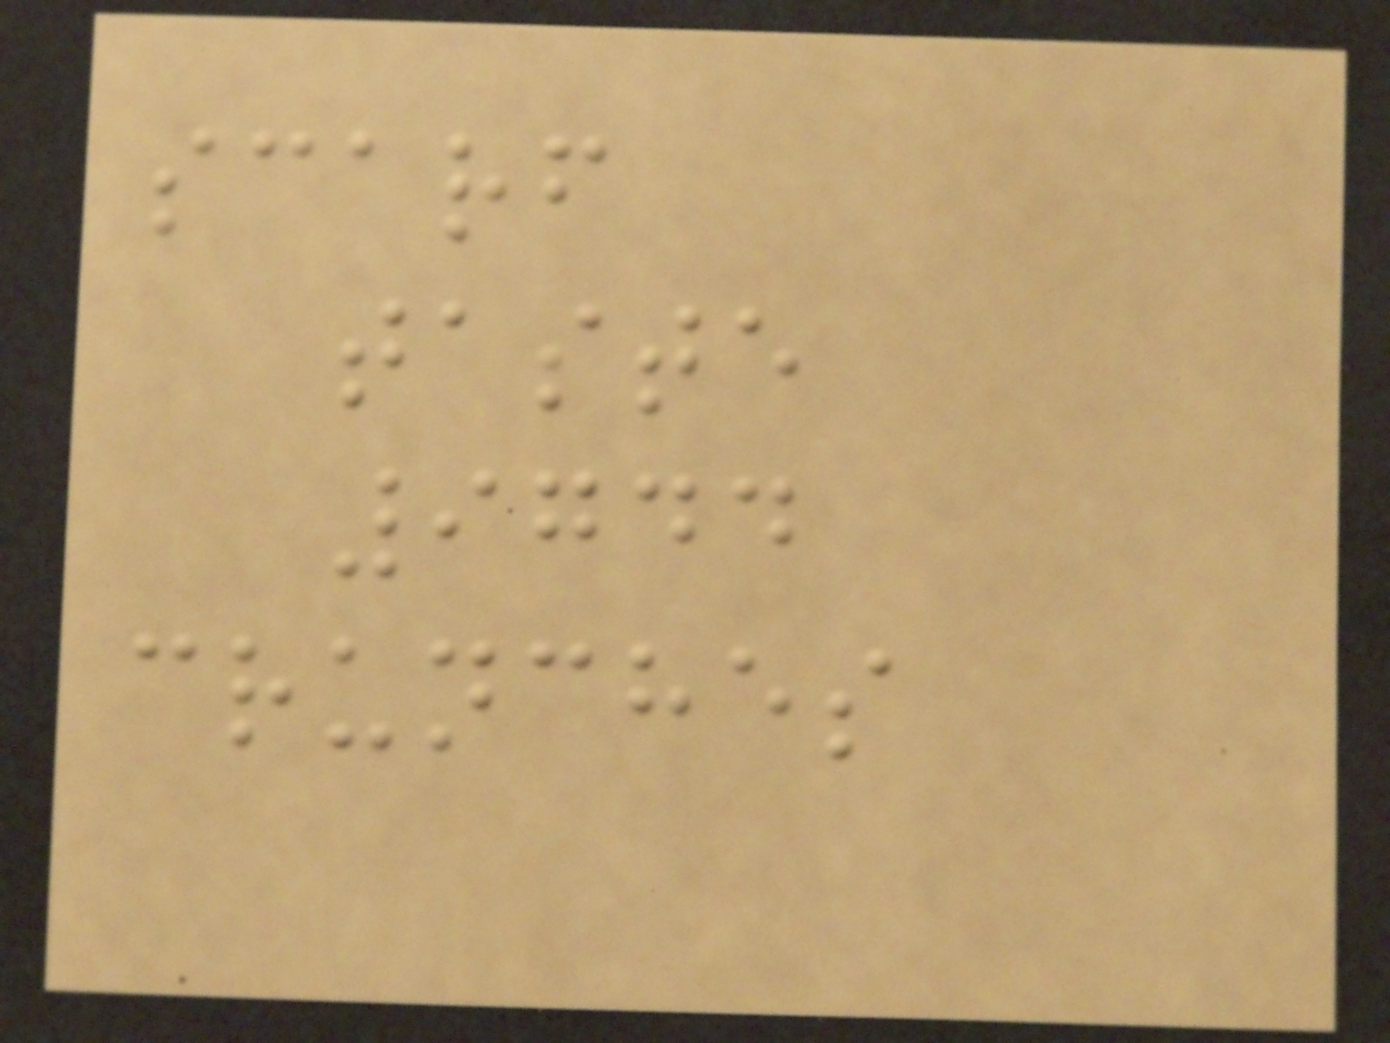scarf
taste
9744
crunches
